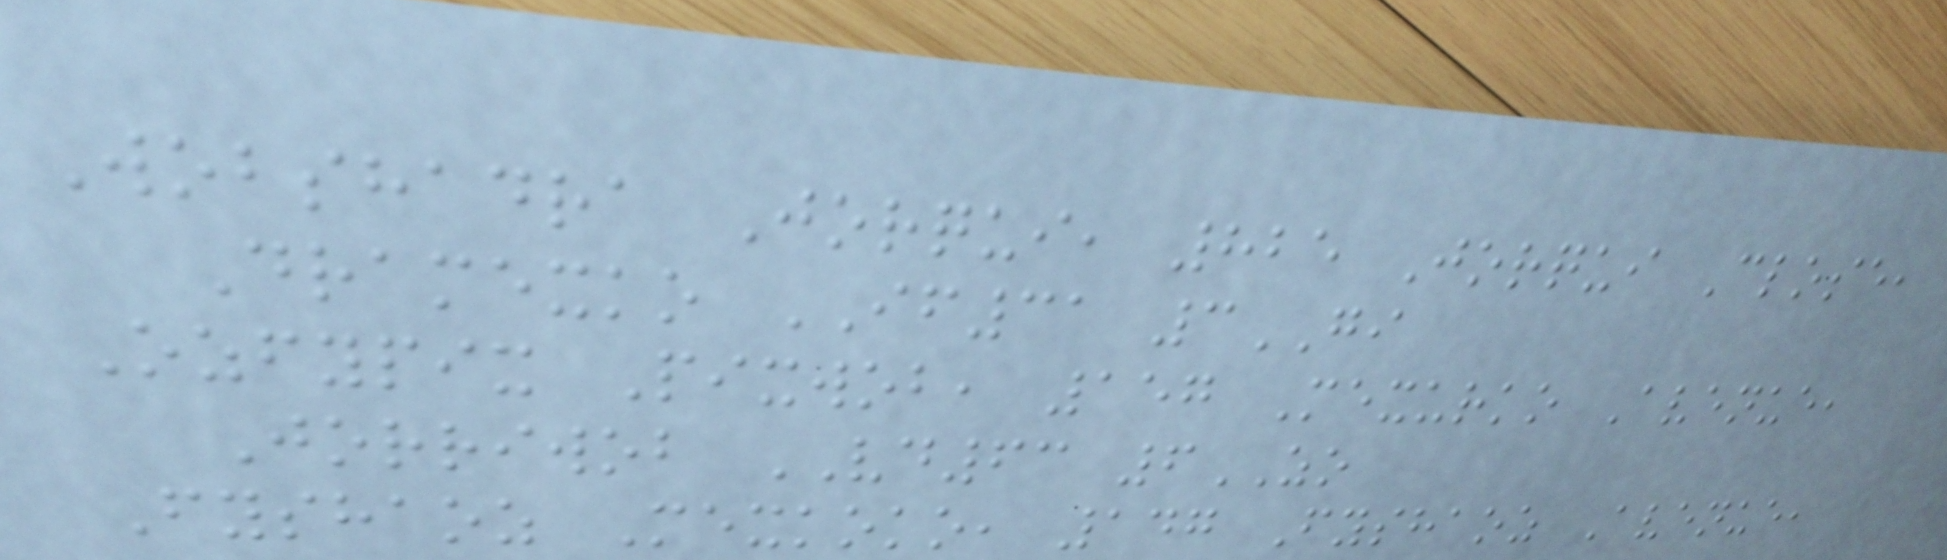Wobshadra Jorqui, 825 Jorqui Close,
Dramexko IF31 3GI
Ozfypix Pixwob, 157 Mexurko Avenue,
Jorriwob VD63 6ZO
Fyshaoz Mexkoko, 147 Fyshaoz Avenue,
